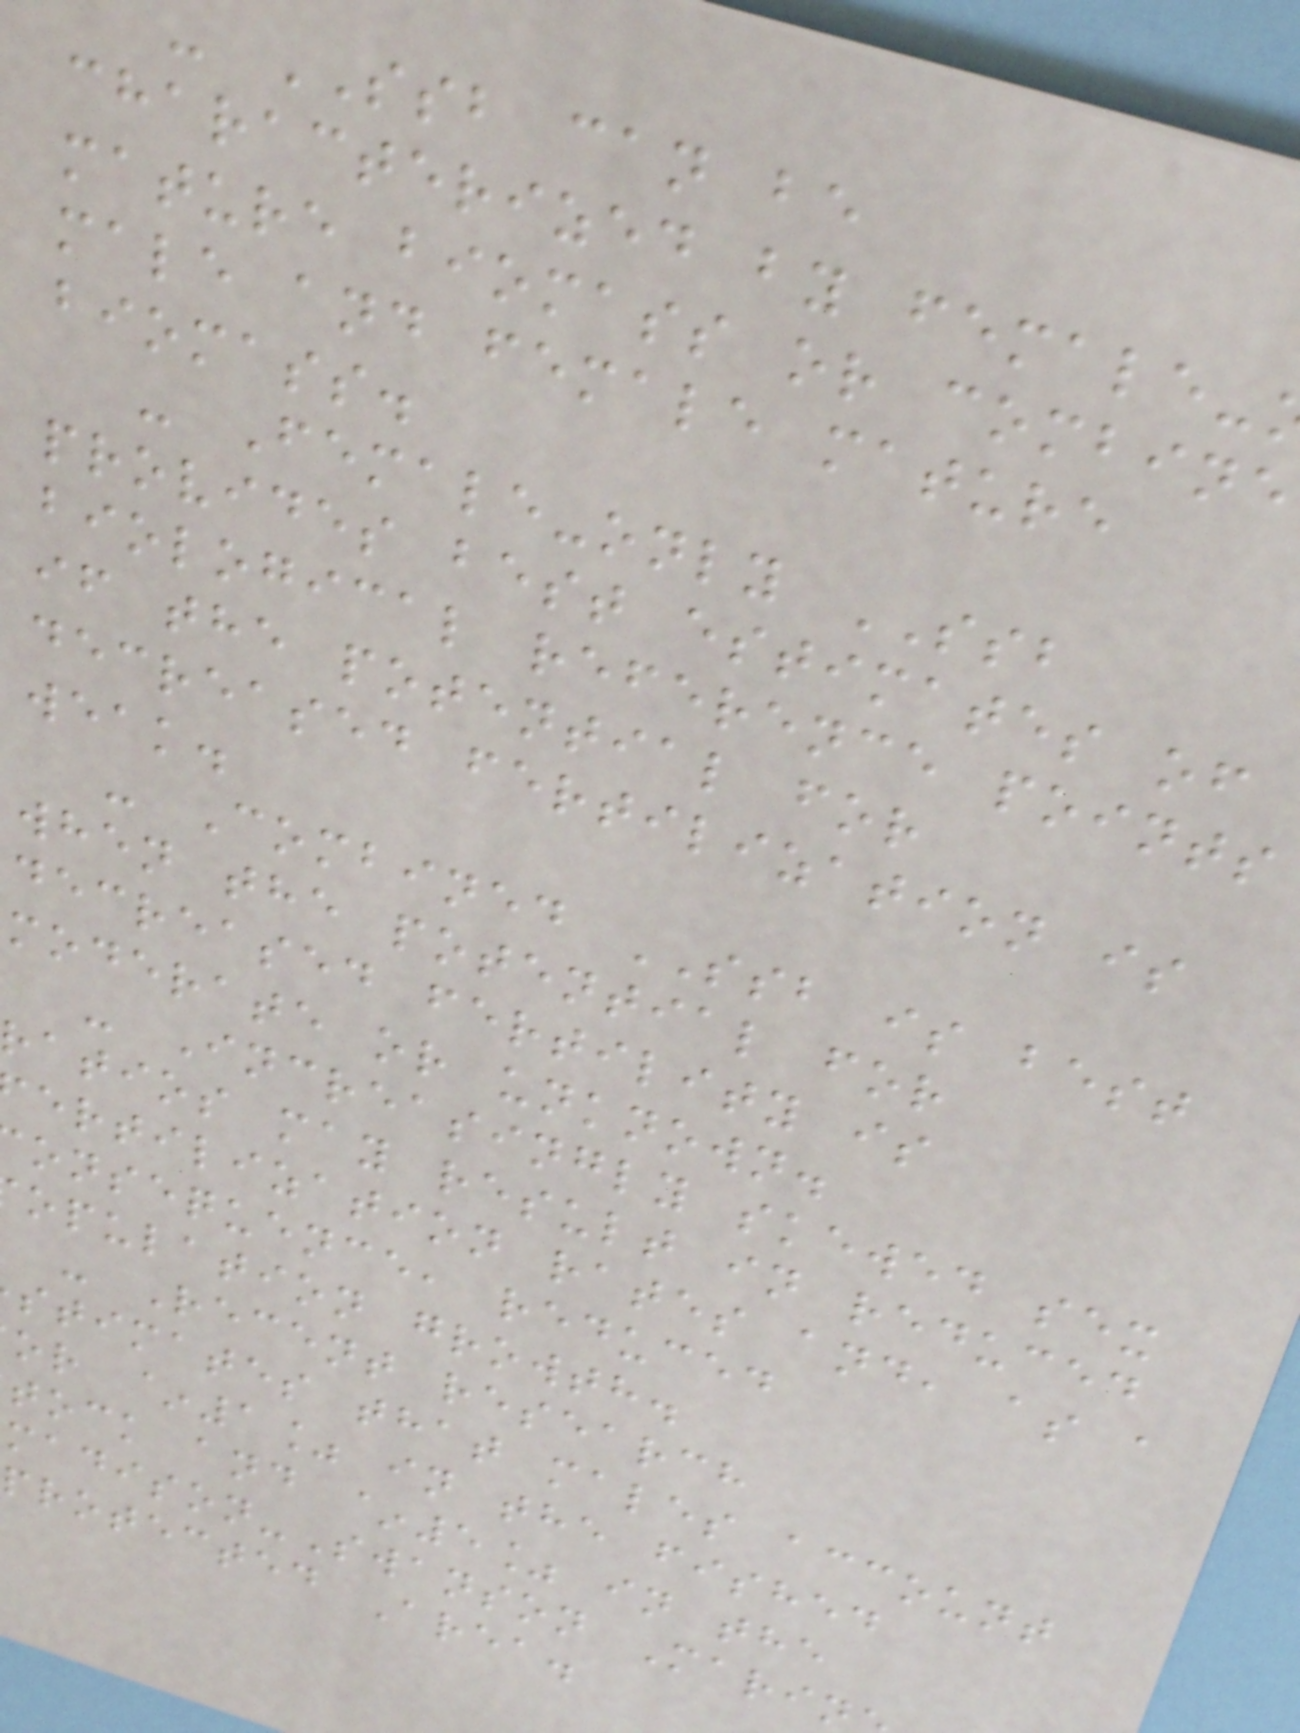- SSB can be
characterized by female-
mature biomass or combine
male and female mature
biomass.
- Female-only SSB
provides best estimates of
biological reference points
if the potential for
decreased fertilization is
weak.
- Combined SSB is best
when the potential for
decreased fertility is
moderate or unknown.
- Increasingly skewed sex
ratios may result in reduced
ertilization rates and, as a
onsequence, reduced
opulation growth.
- Recent research
stimates that males account
or ~1% in the fished
tock and ~5% in the
adison-Swanson Marin
protected Area.
